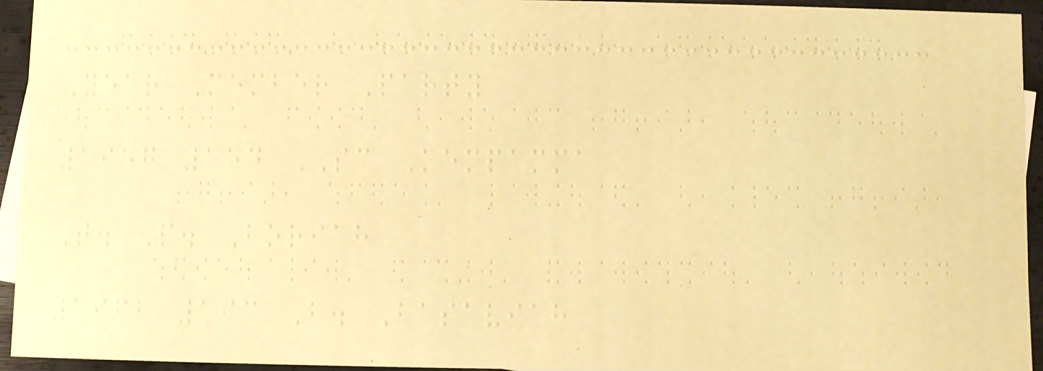Year Member Party
1957 154 SC Kempamma
T. P. Boriah
1962 193 B. Basaviah
